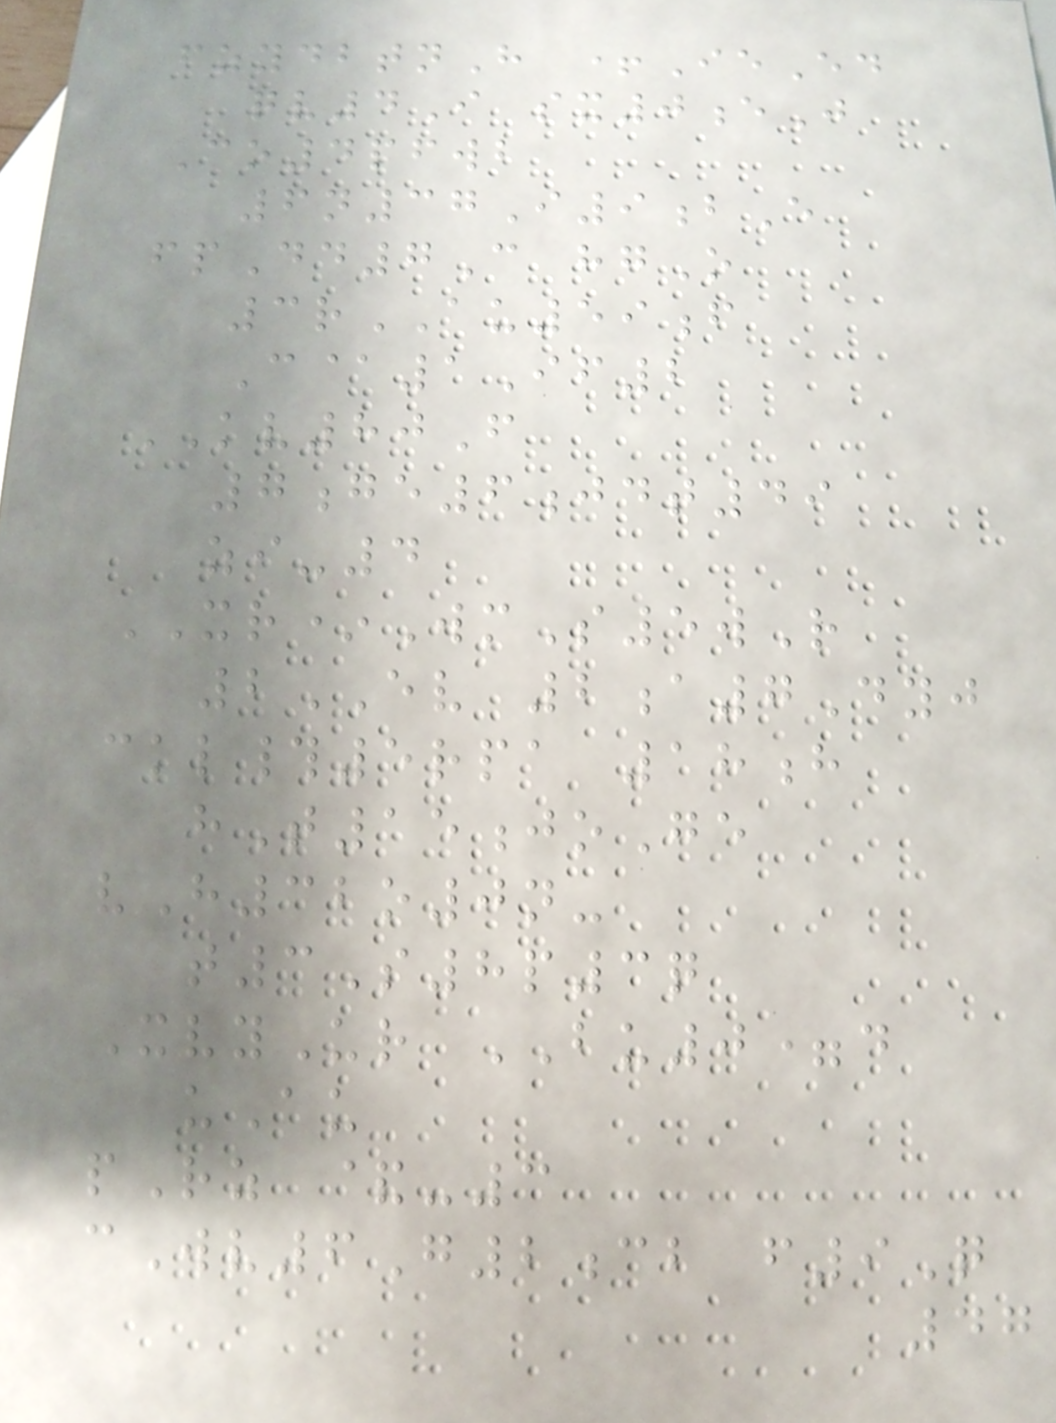fzydbtnH +IeEd
qv4I sx0eJ
Co4pfwb
6n37I9bE
fpDd7C hgO
3rAU59f
C@1If2
KV80F
7ge6jdt49
zi-4
XR*WmS5wR
2EV 2a7Dyj
ckl#5rpa 18h
hT15joGe
vH32o0n-
t3S8p3q
XvyUr BU0=d
uAu
pRz &-3
cWv6G2cb f9Q
47
